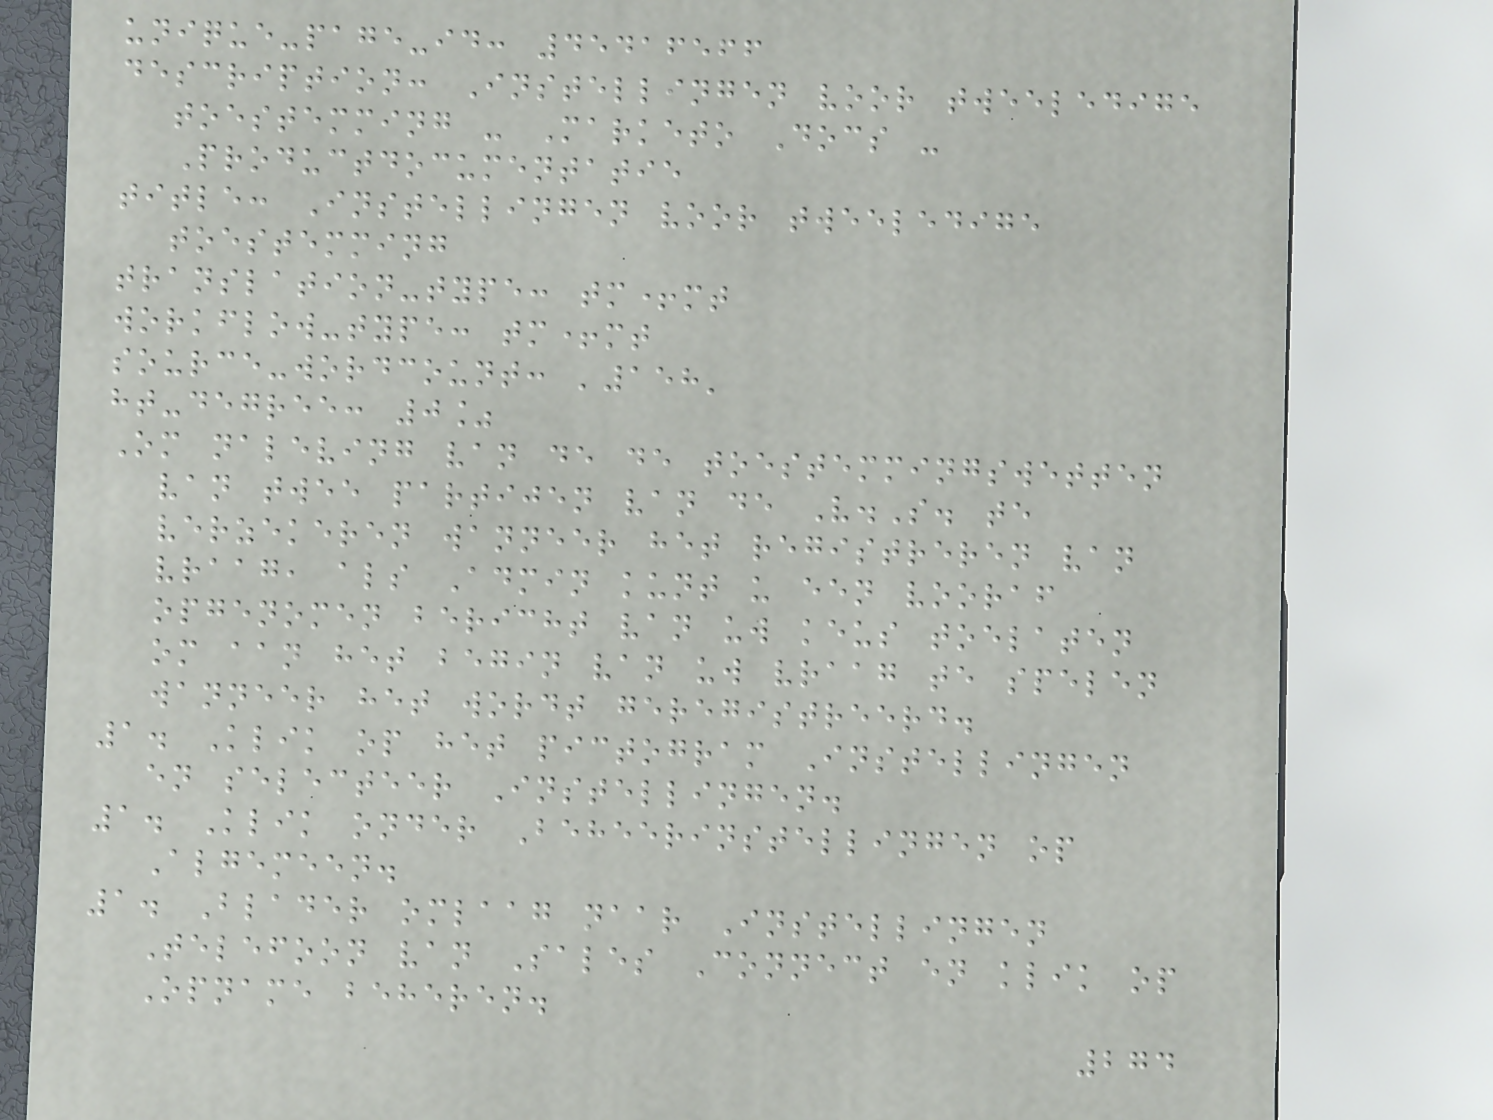unique-page-id: 45416566
description: Instellingen voor tweeledige
toestemming - Marketo Docs -
Productdocumentatie
title: Instellingen voor tweeledige
toestemming
translation-type: tm+mt
workflow-type: tm+mt
source-wordcount: '158'
ht-degree: 0%
Om naleving van de de toestemmingswetten
van twee partijen van de V.S. te
verzekeren wanneer het registreren van
vraag, als Admin kunt u een vooraf
opgenomen bericht van uw keus toelaten
om aan het begin van uw vraag te spelen
wanneer het wordt geregistreerd.
1. Klik op het pictogram Instellingen
en selecteer Instellingen.
1. Klik onder Beheerinstellingen op
Algemeen.
1. Blader omlaag naar Instellingen
Telefoon van Sales Connect en klik op
Opname beheren.
274
